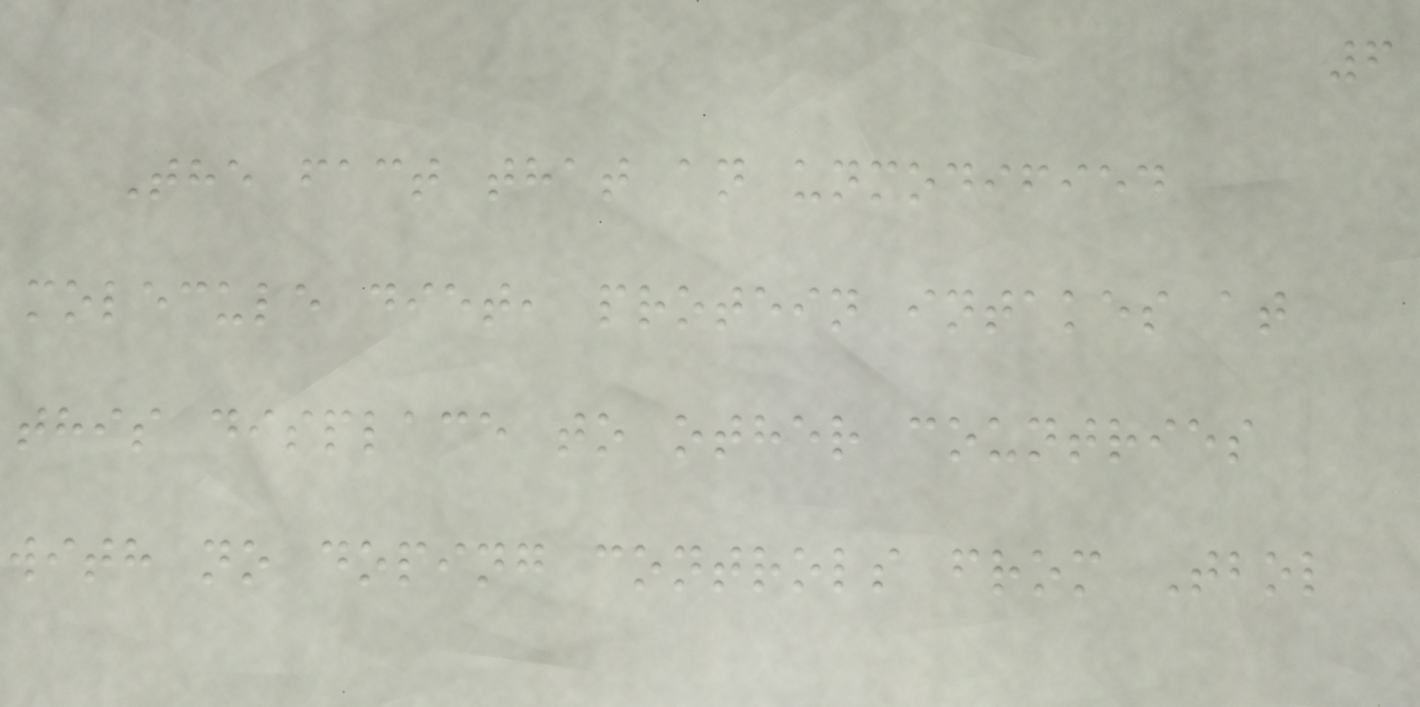6
The fact that an unmodified
molecule diet, protein intakes at
this displace to other countries
with no doping controls from Tbol
